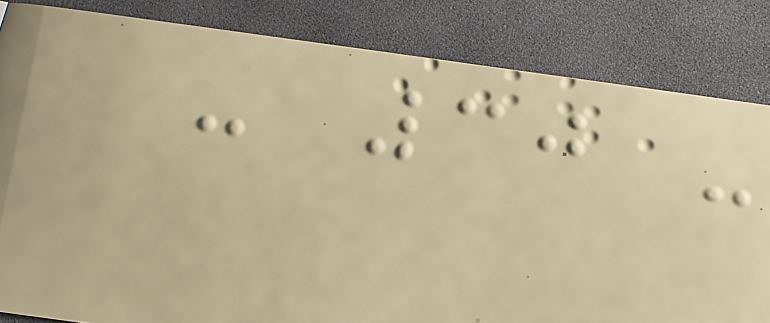- 30 -
